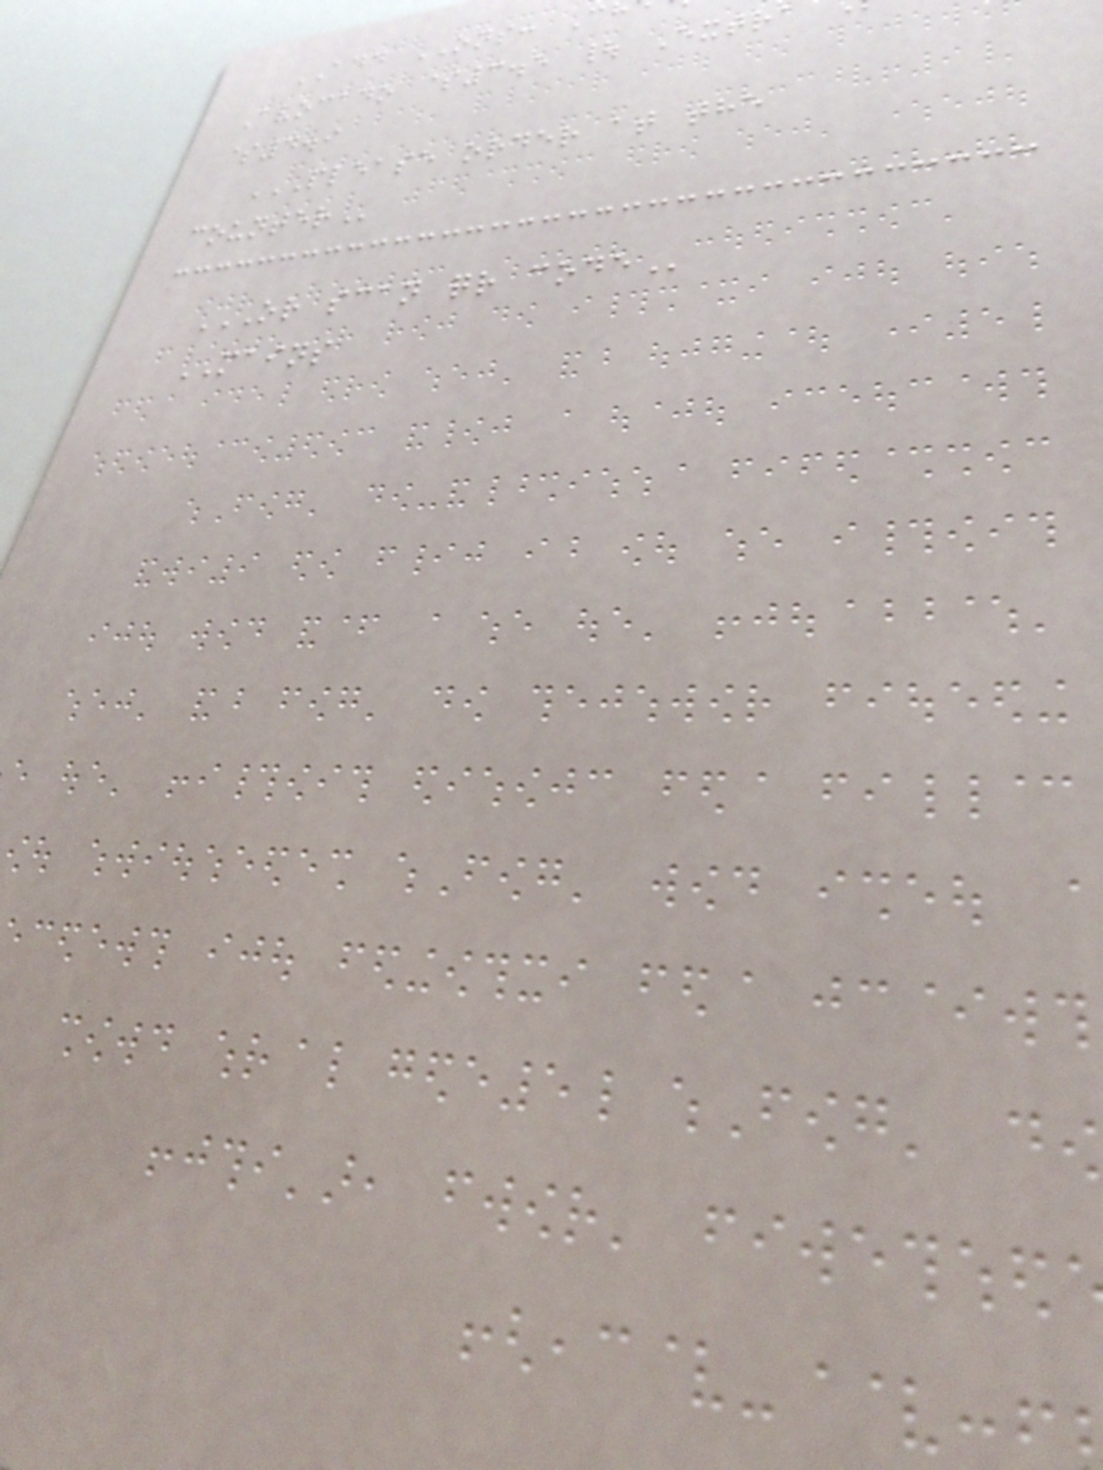Avocado $3.5 | Extra
$4.9
PLEASE ORDER AT THE
OR SCAN QR CODE
MAINS
